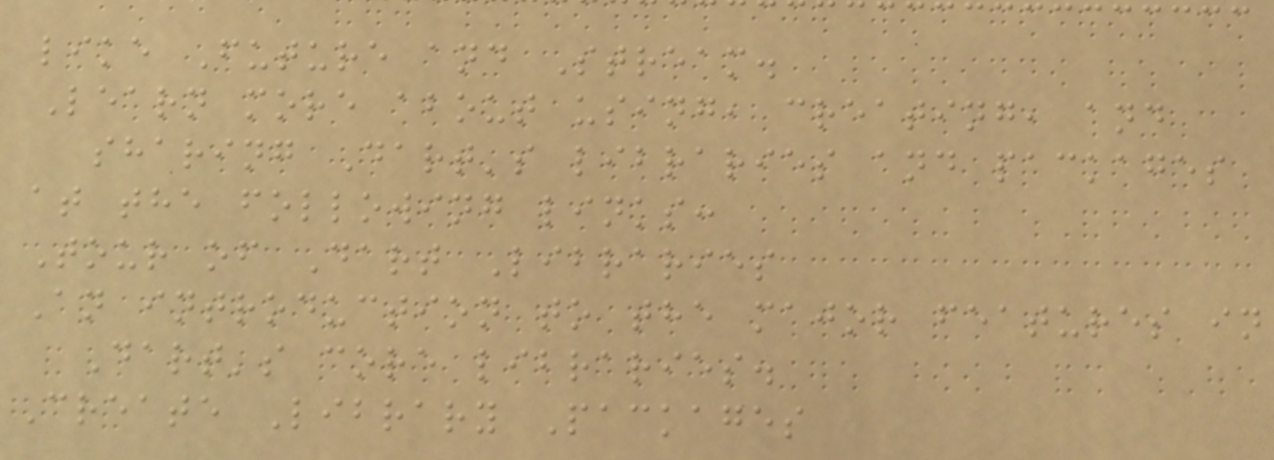like Future and Stream.
Learn more about using, creating, and
sharing Dart's libraries and packages
at the following links:
Tour of Dart Libraries
An introduction to the major features in
Dart's core libraries.
Create Library Packages
